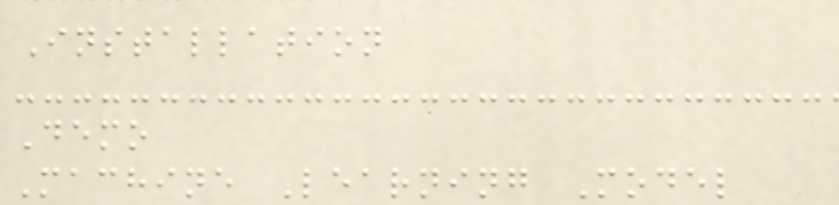Installation
Demo
Machine Learning Model
